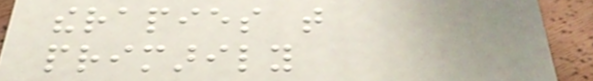therapies that
primarily
